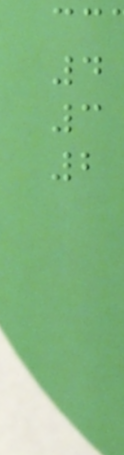4
3
2
